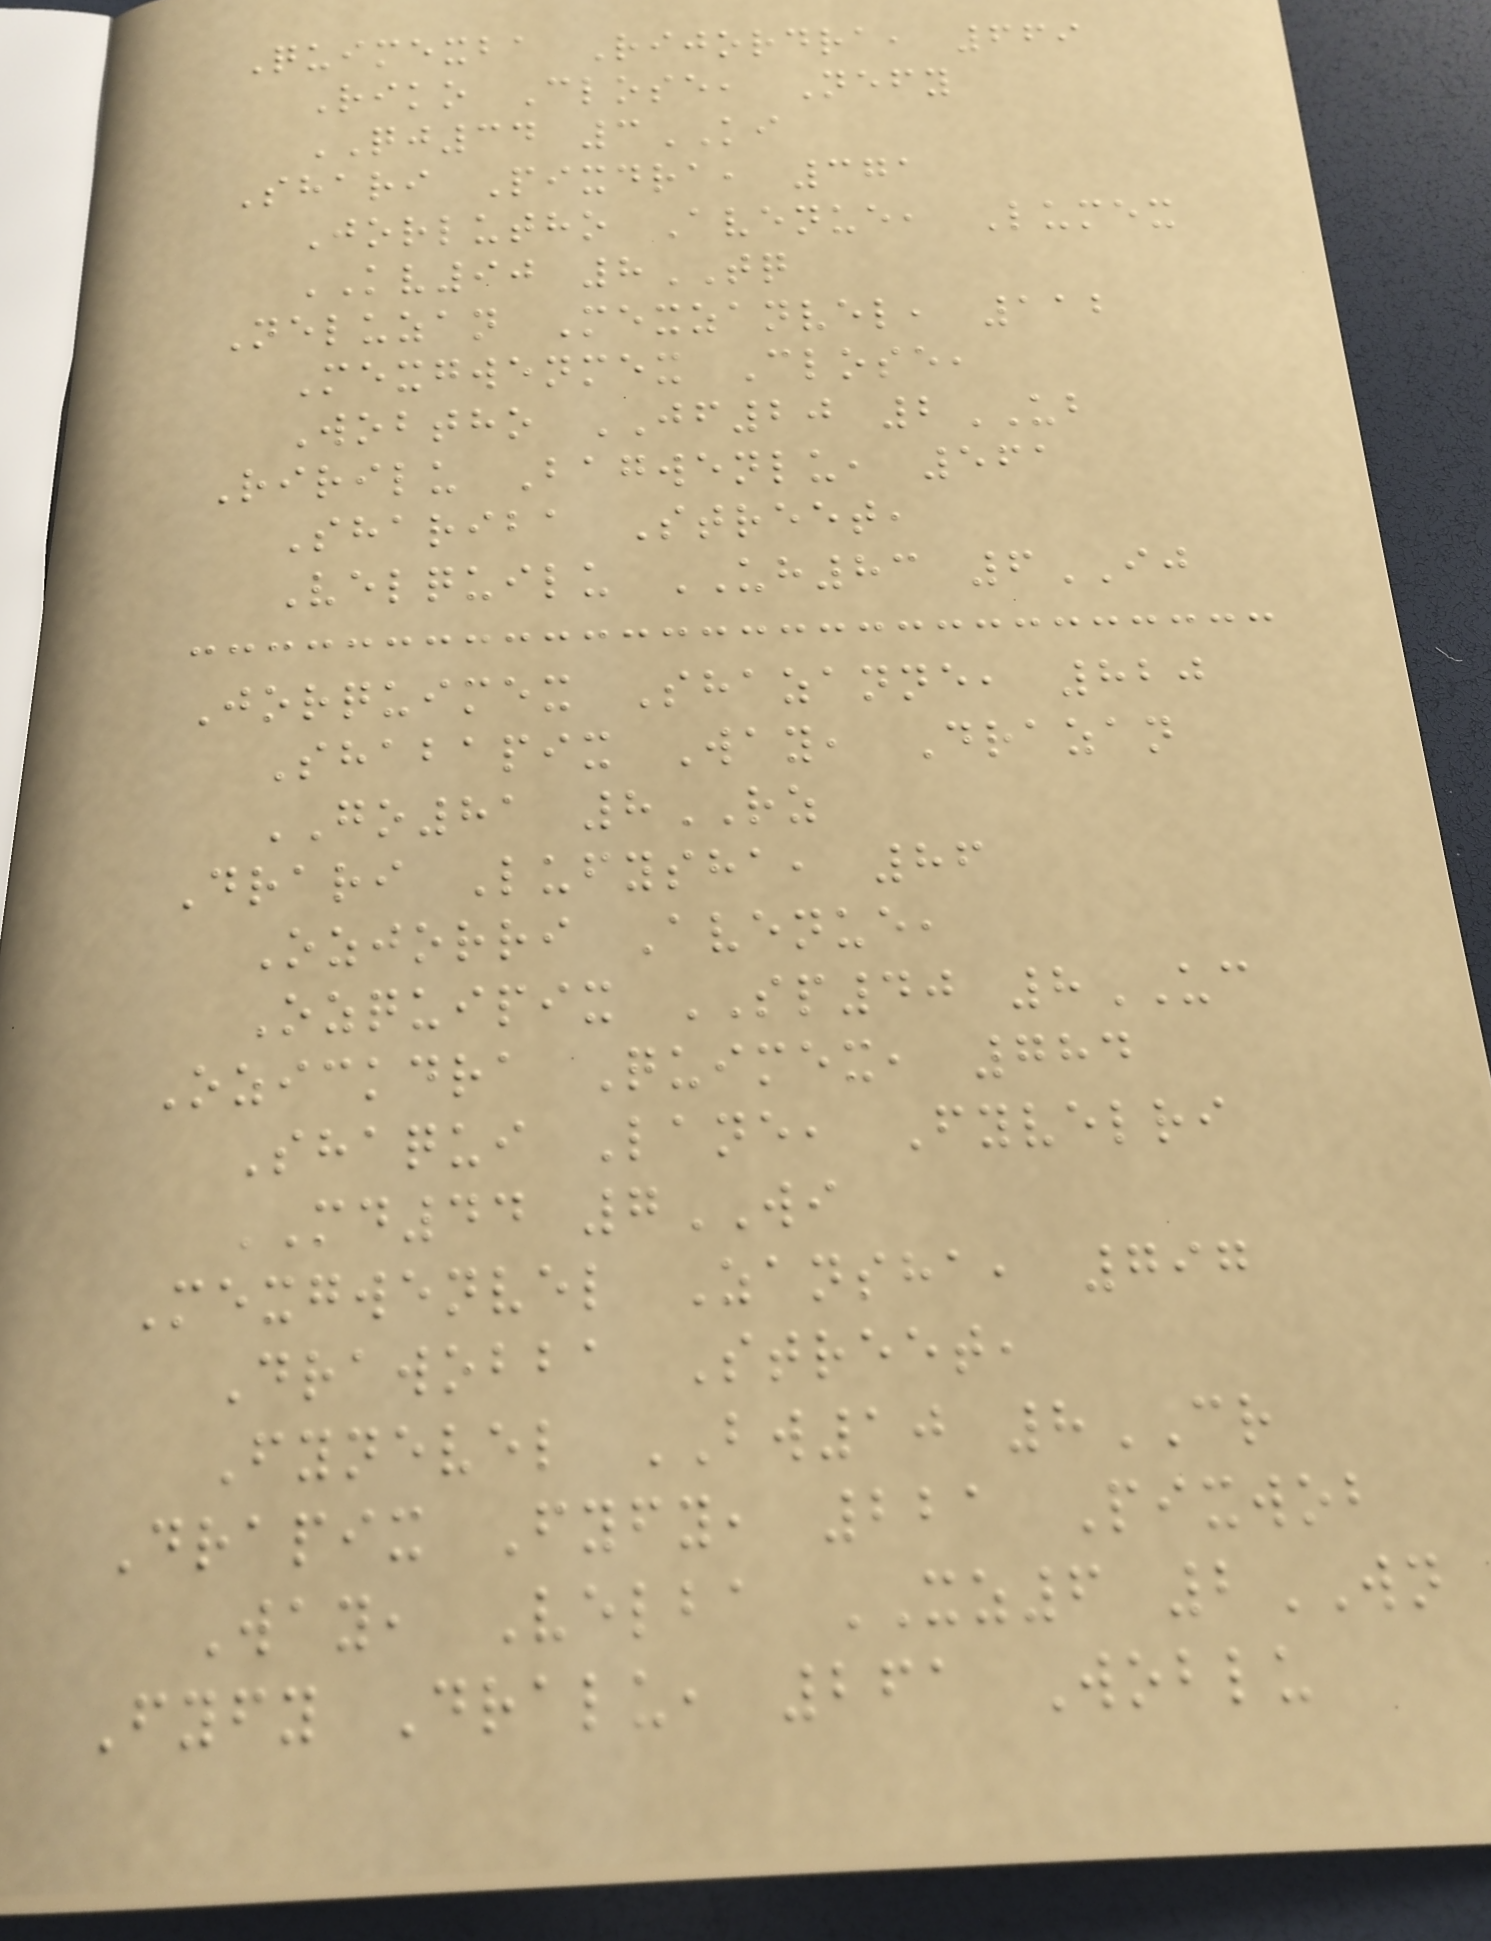Quimexba Rijordra, 669
Riko Close, Nefy
QJ34 3KI
Shari Pixdra, 371
Jorlutho Avenue, Lumex
KV90 8TQ
Neluzan Mexzanvel, 112
Mexgwenmex Close,
Wobtho JF20 2UB
Ririlu Bagwenlu, 561
Shariba Street,
Velquilu UH83 6IJ
Jorquimex Shazanne, 820
Shabapix Way, Drazan
GO81 8RZ
Drari Lufysha, 86
Ozjorri Avenue,
Ozquipix SP40 8UC
Ozickdra Quimex, 784
Shaqui Lane, Fyvelri
MD44 7WI
Mexgwenvel Zansha, 797
Drawobba Street,
Fynevel BW10 8CR
Drapix Fyfy, 221 Pixwob
Way, Velba XZ6 2WN
Fyfy Dralu, 261 Woblu
